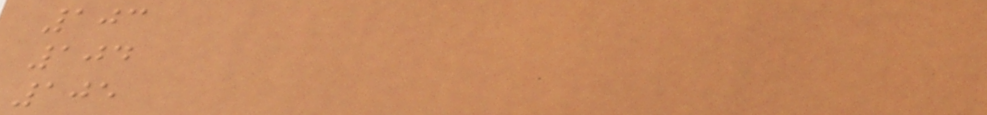103
104
105
